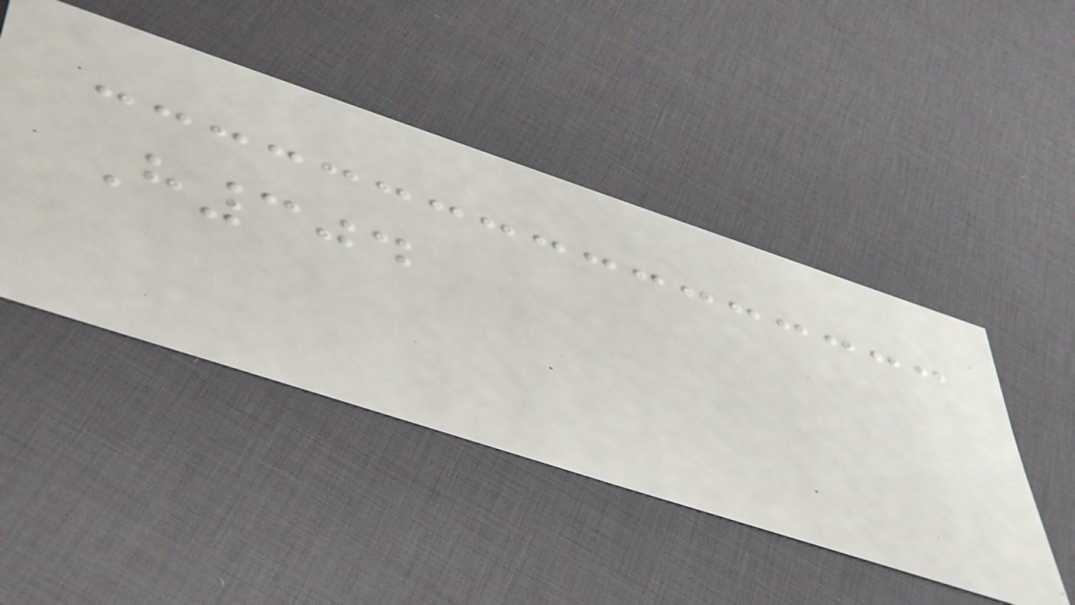H304
